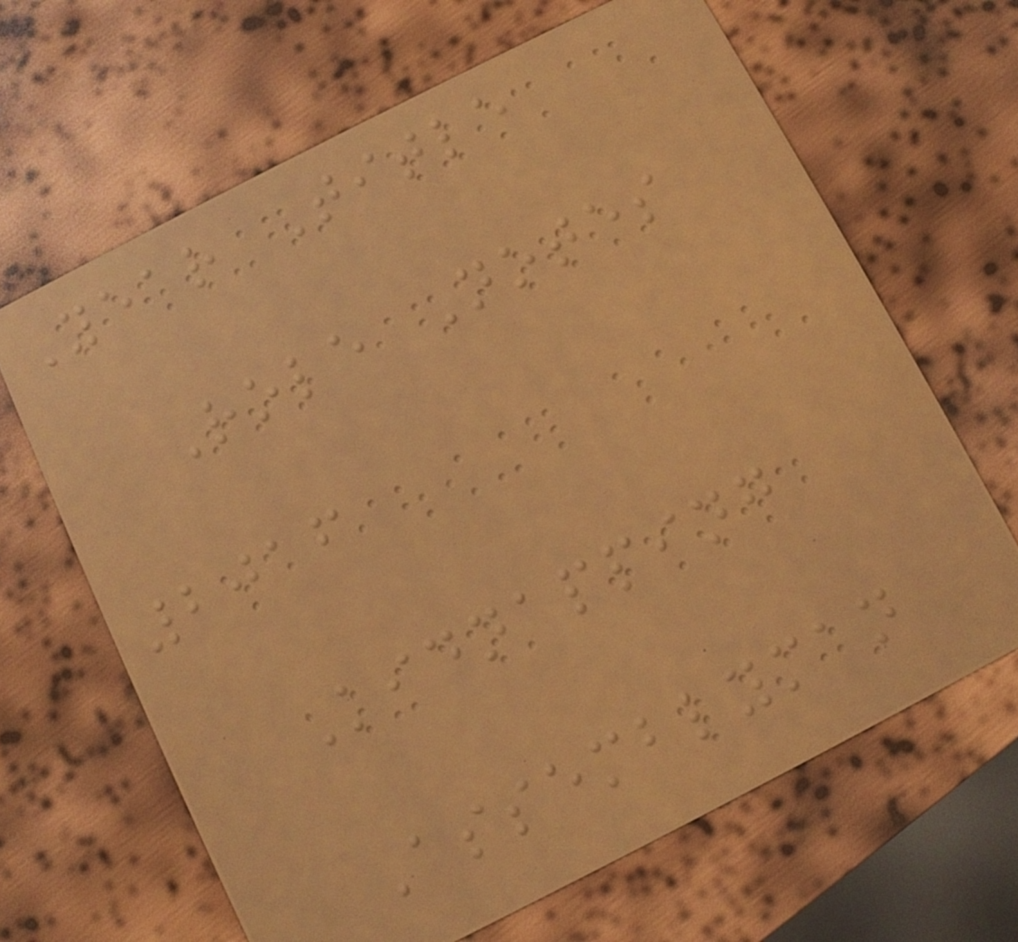Year Title
Role Notes
2016
Kidnapping
Assemblyman
